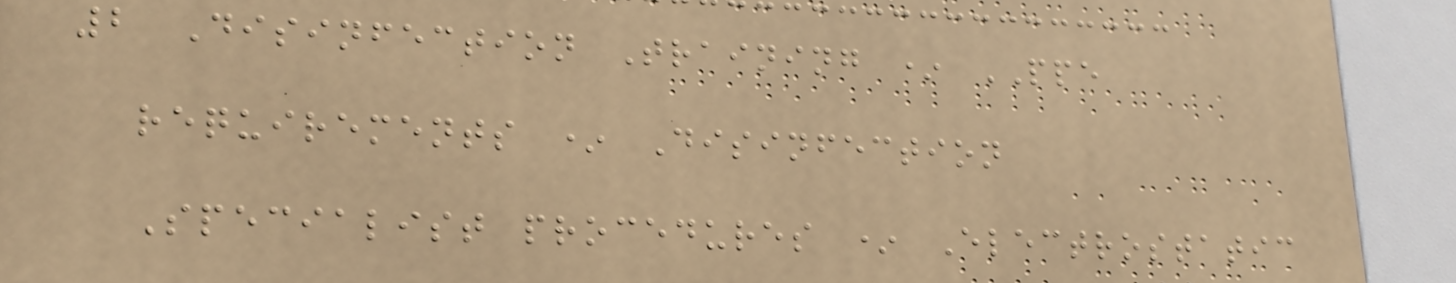2 Disinfection Training * PPE
requirements * Disinfection
Specialist procedures * Electrostatic
